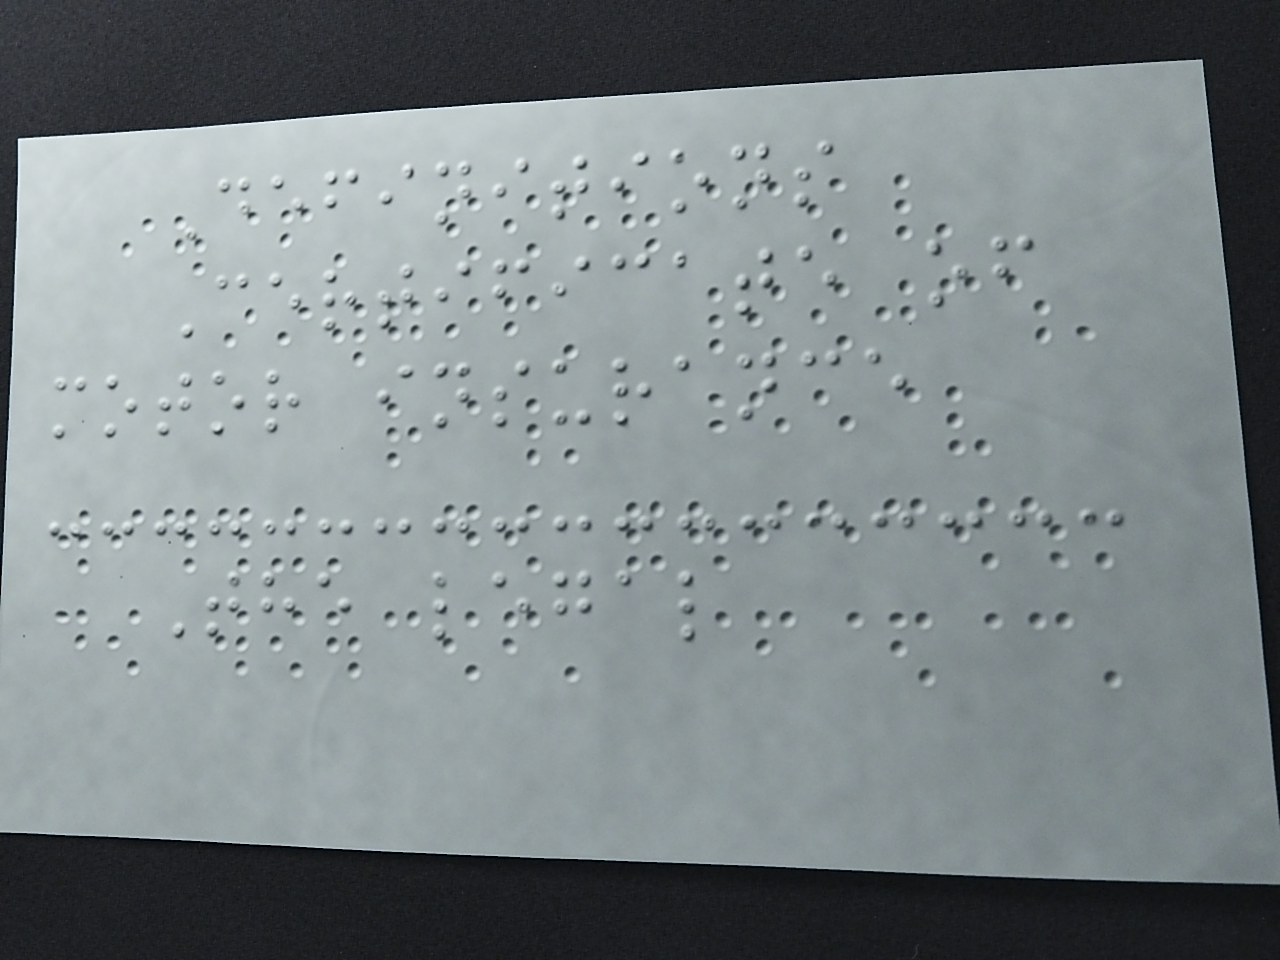Definitions
Certificate of
motor insurance
The legal
